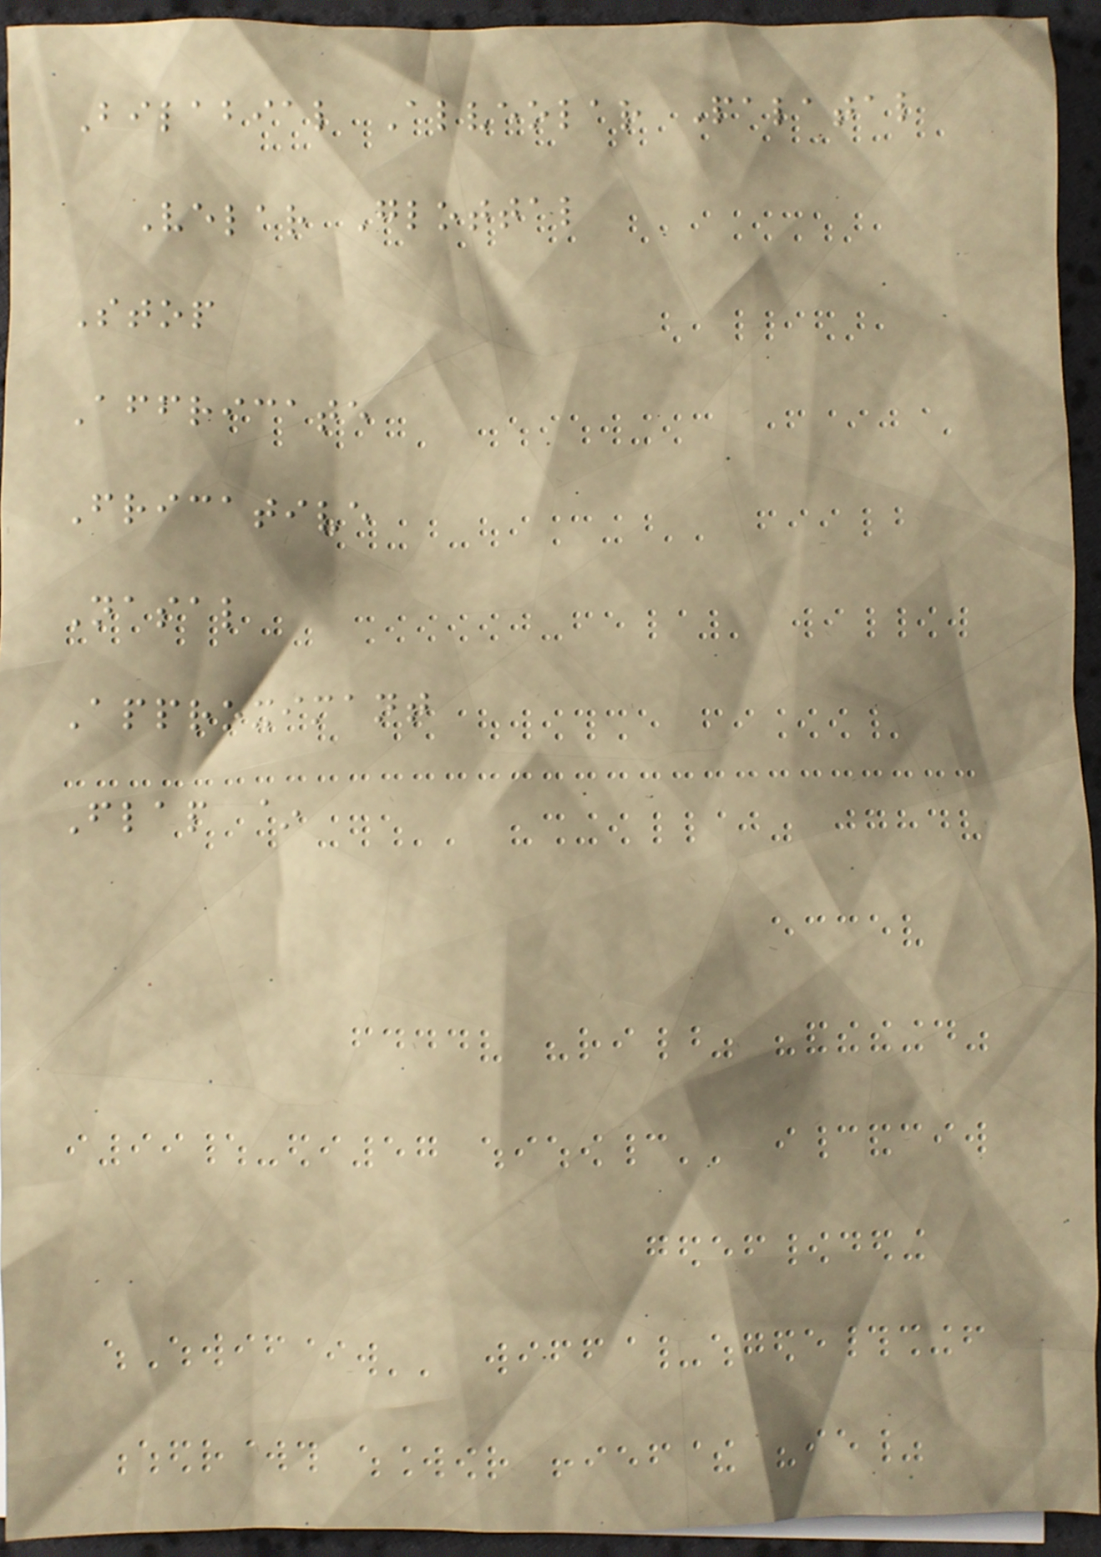Bilabial Alveolar Palatal
Velar Glottal
Stop
Affricate
Fricative
Nasal
Approximant
Flap ~
